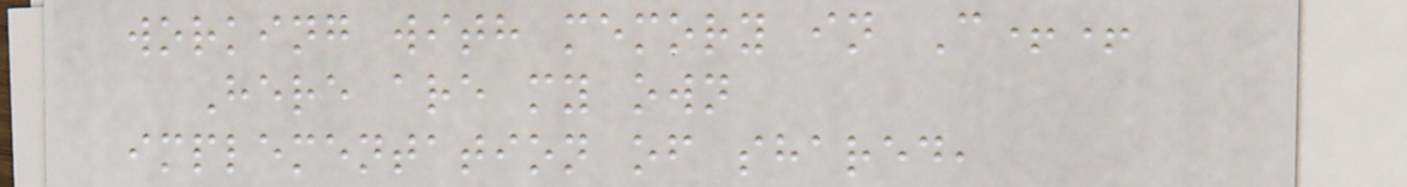working with memory in C++
Here are my own
implementation of shared,
